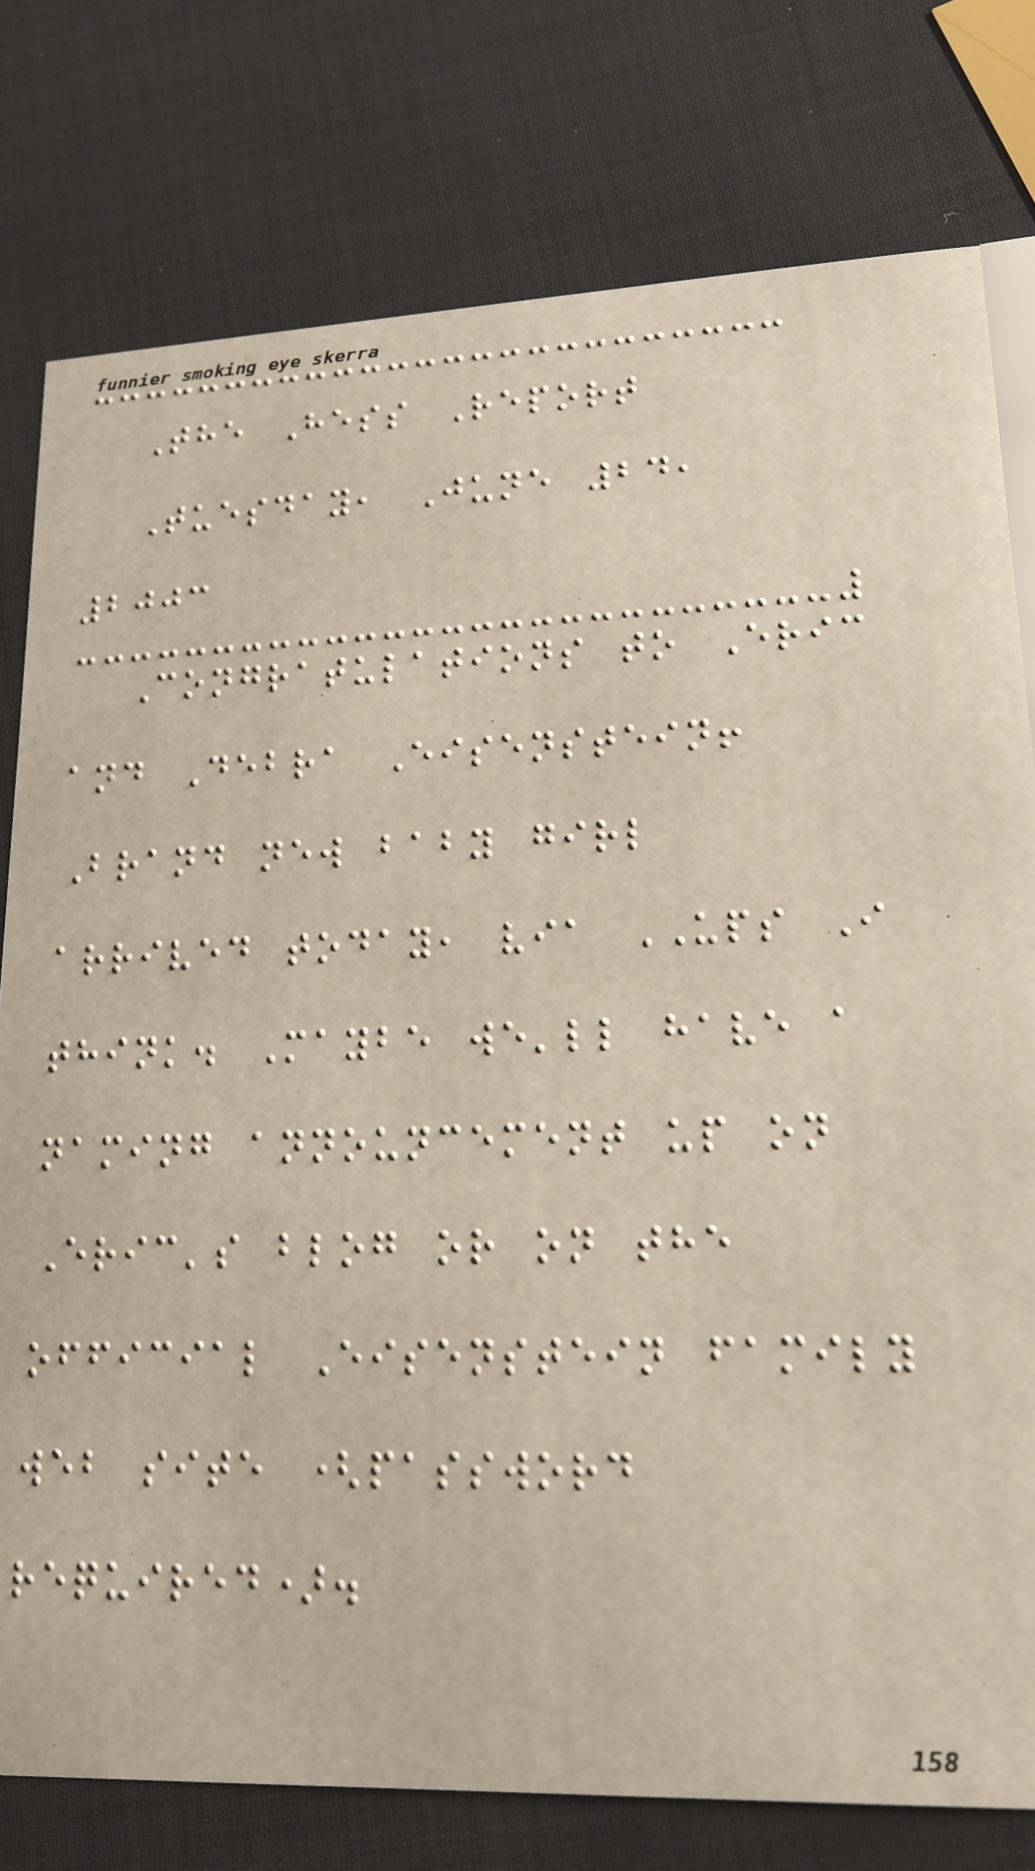The Hess Report
Tuesday, June 24,
2003
Congratulations to Eric
and Debra Eisenstein!
Brand new baby girl
arrived today, via UPS I
think. Maybe we'll have a
naming announcement up on
Eric's blog or on the
official Eisenstein family
web site (password
required).
